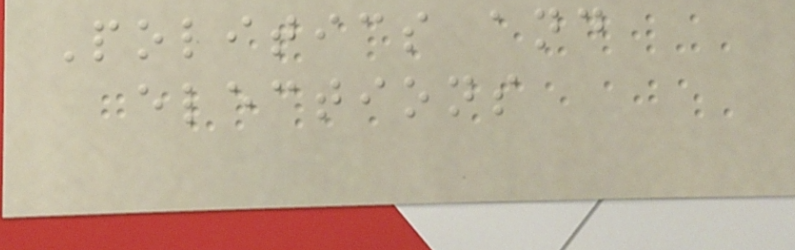Politics and
elections
